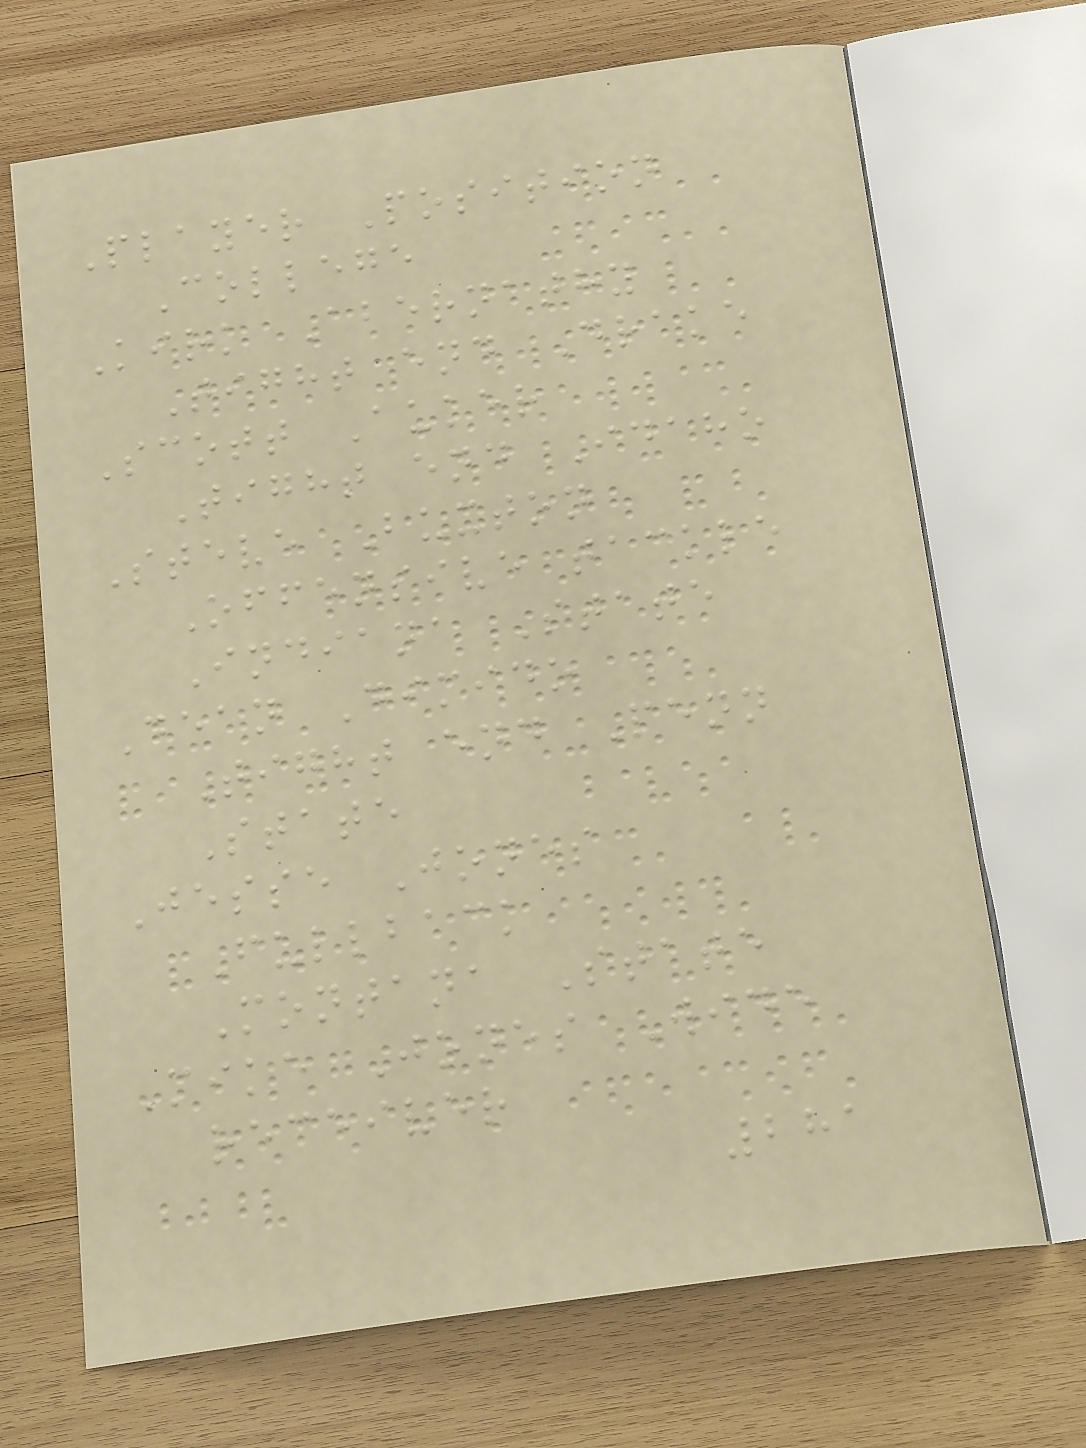Player Position
College
Kirk Abernathy
Tight end Drake
Scott Auker
Tight end Idaho
Steve Buxton
Offensive tackle
Indiana State
Dean Dimido
Tight end Penn
State
Jesse Jones
Fullback
Montana State
Mike Jones Wide
receiver
281
